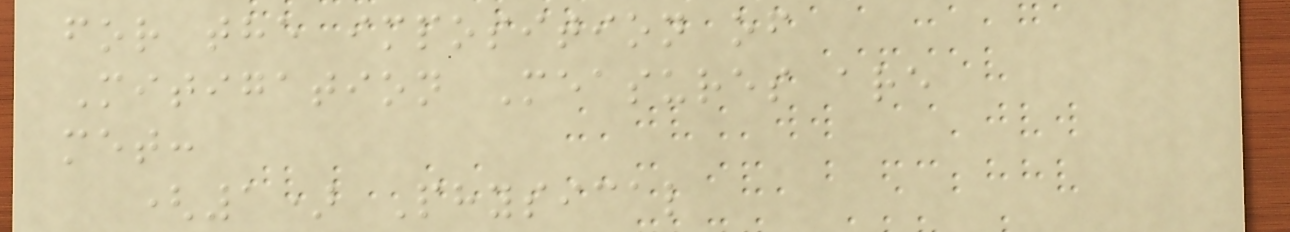for the imposition of
Mitigation Measures are
met:
(1) Physical
